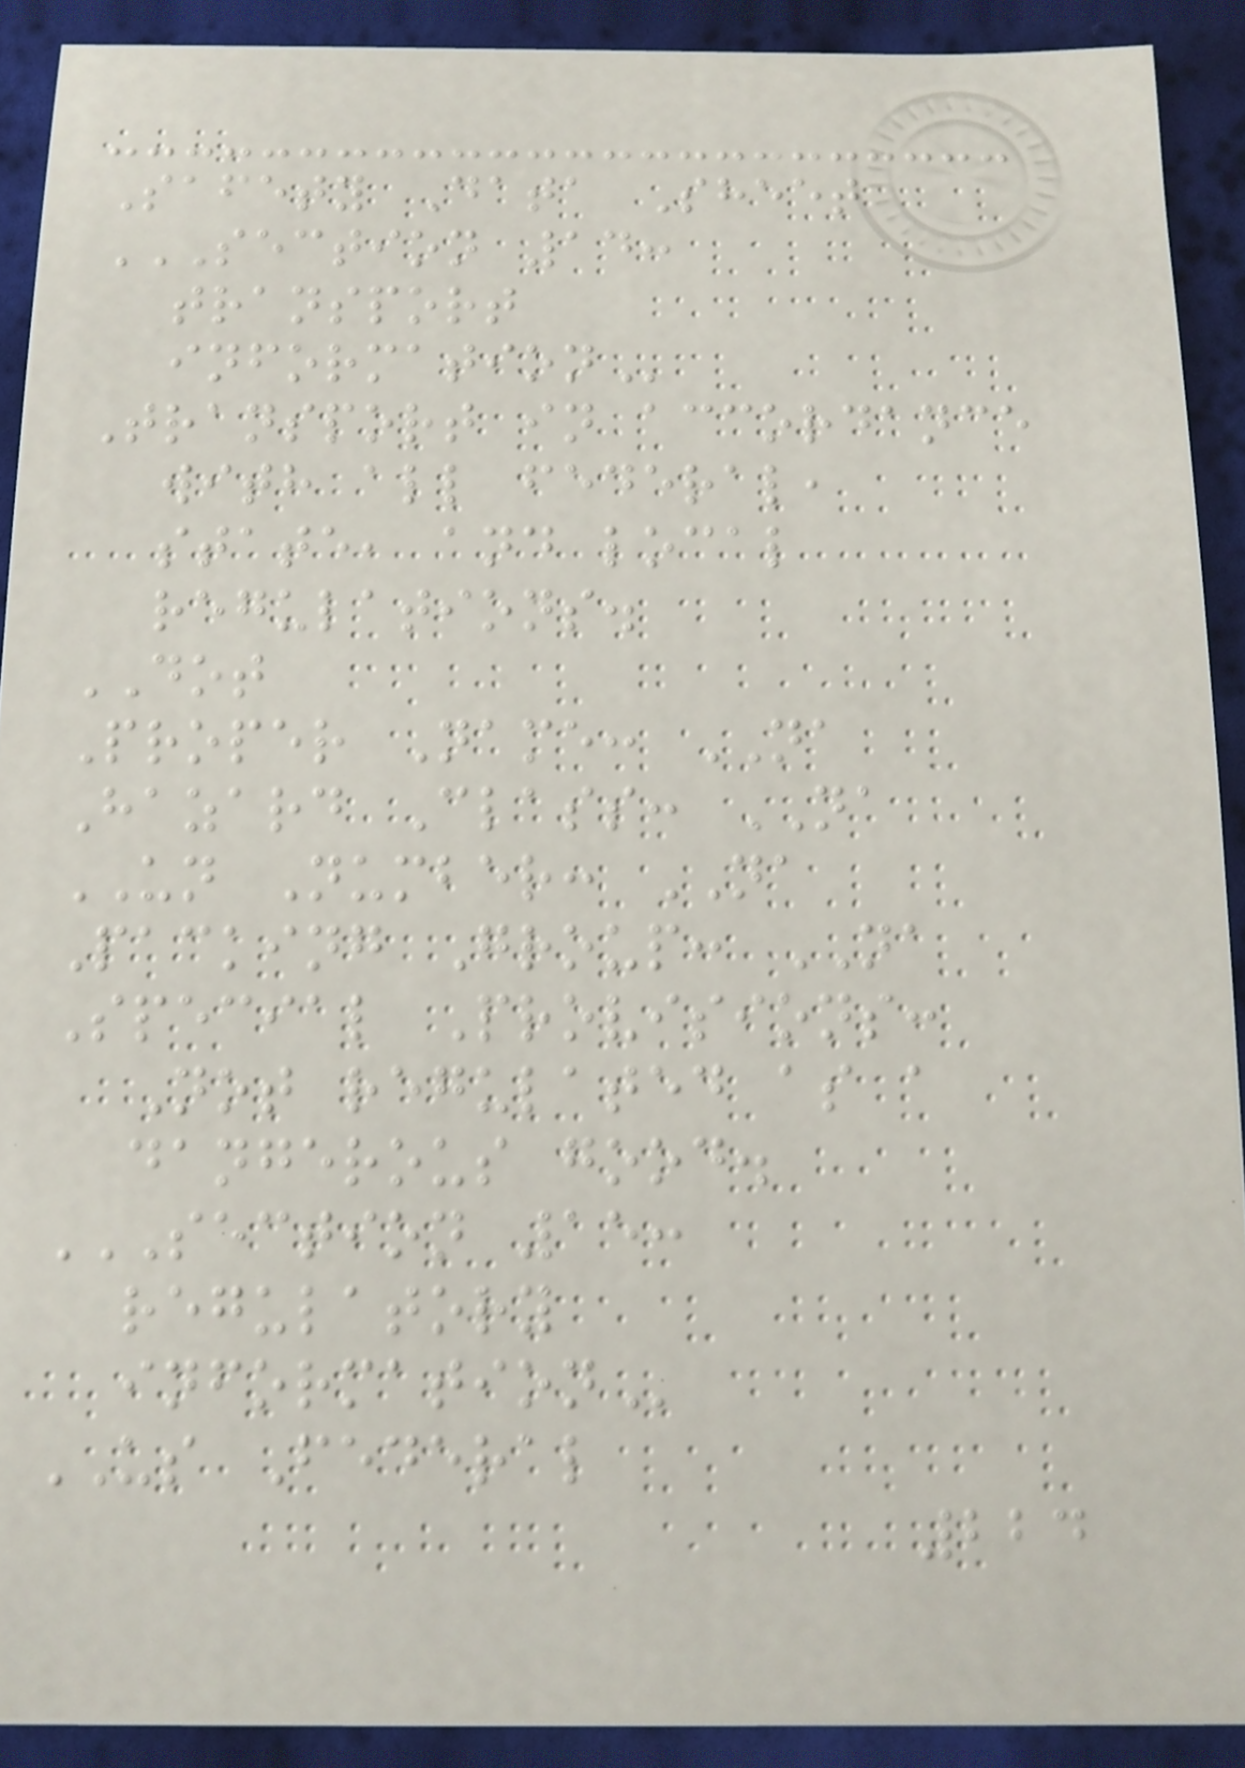Safety Data Sheet
SECTION 14:
TRANSPORT
INFORMATION
Transport in accordance
with all federal,
state, and local
regulations.
DOT
Proper Name: NA
Hazard Class: NA
UN Number: NA
Packing Group: NA
Special Provisions:
Not regulated as a
dangerous good.
SECTION 15:
REGULATORY
INFORMATION
US Federal
224
